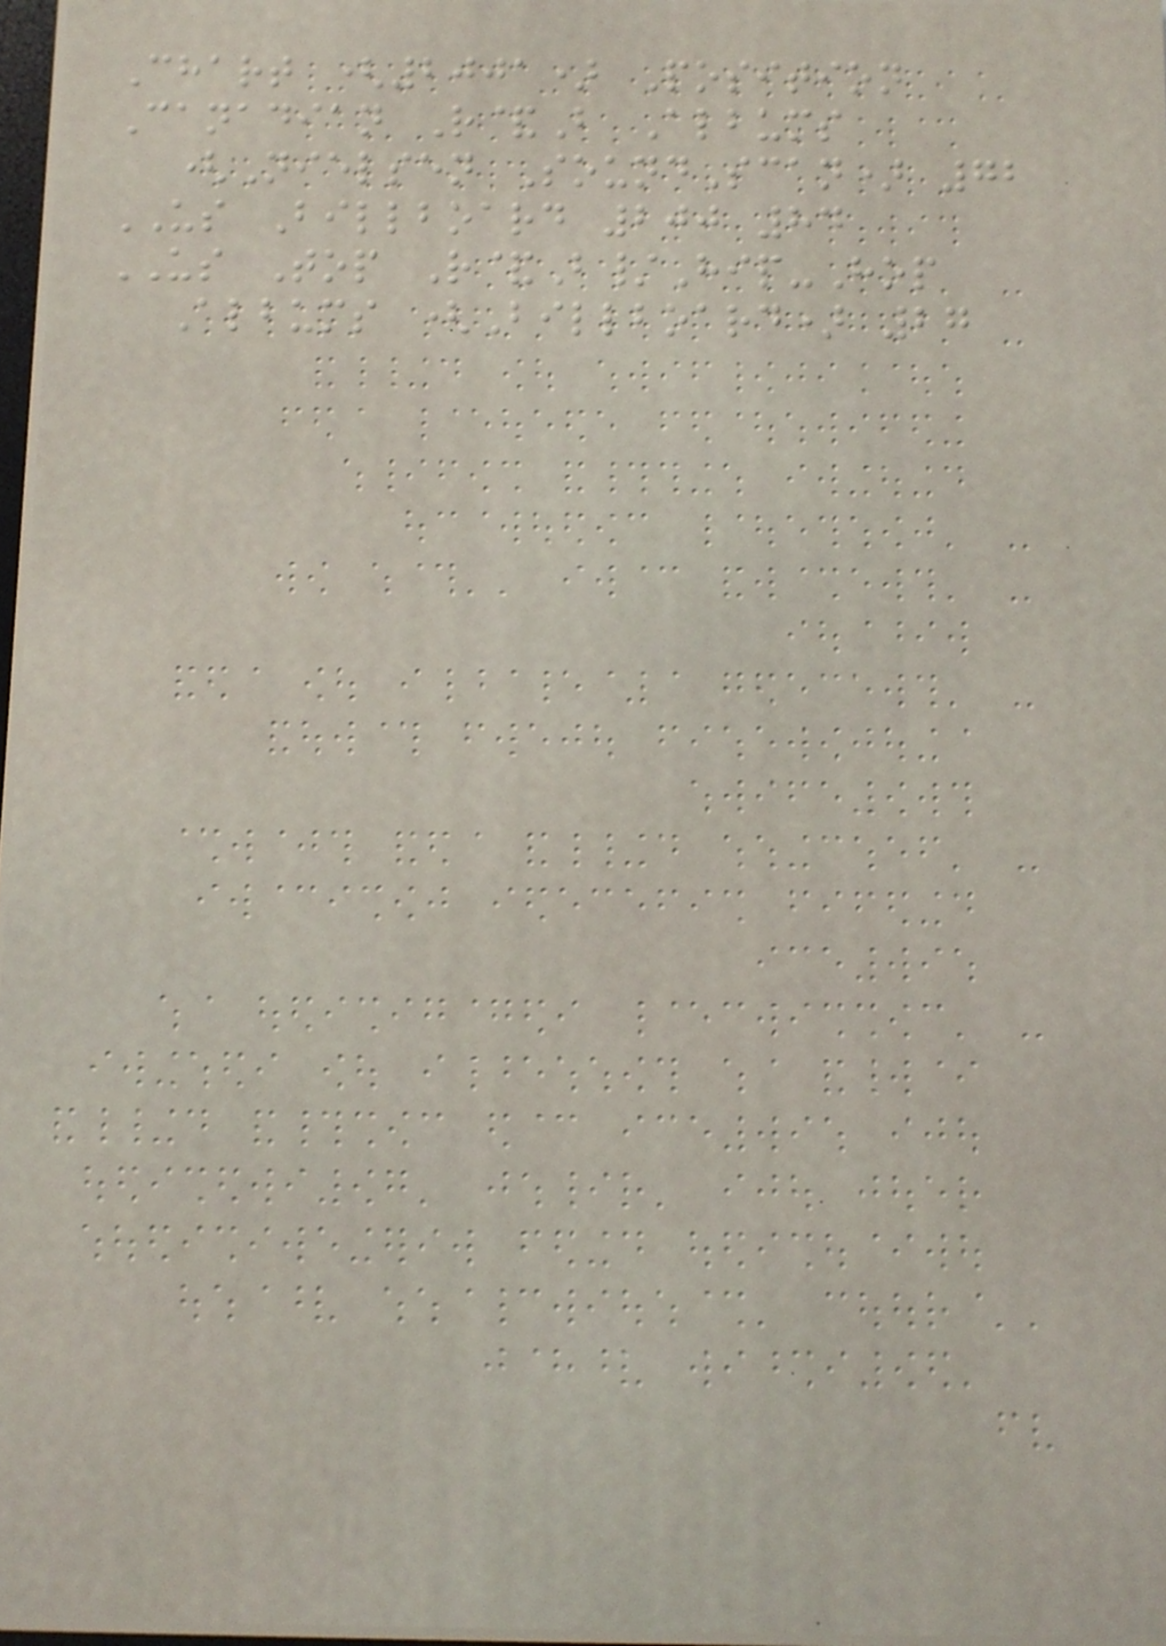Chart (2001) Position
Canadian R&B Albums
(Nielsen SoundScan) 72
US Billboard 200 84
US Top R&B/Hip-Hop
Albums (Billboard) 27
